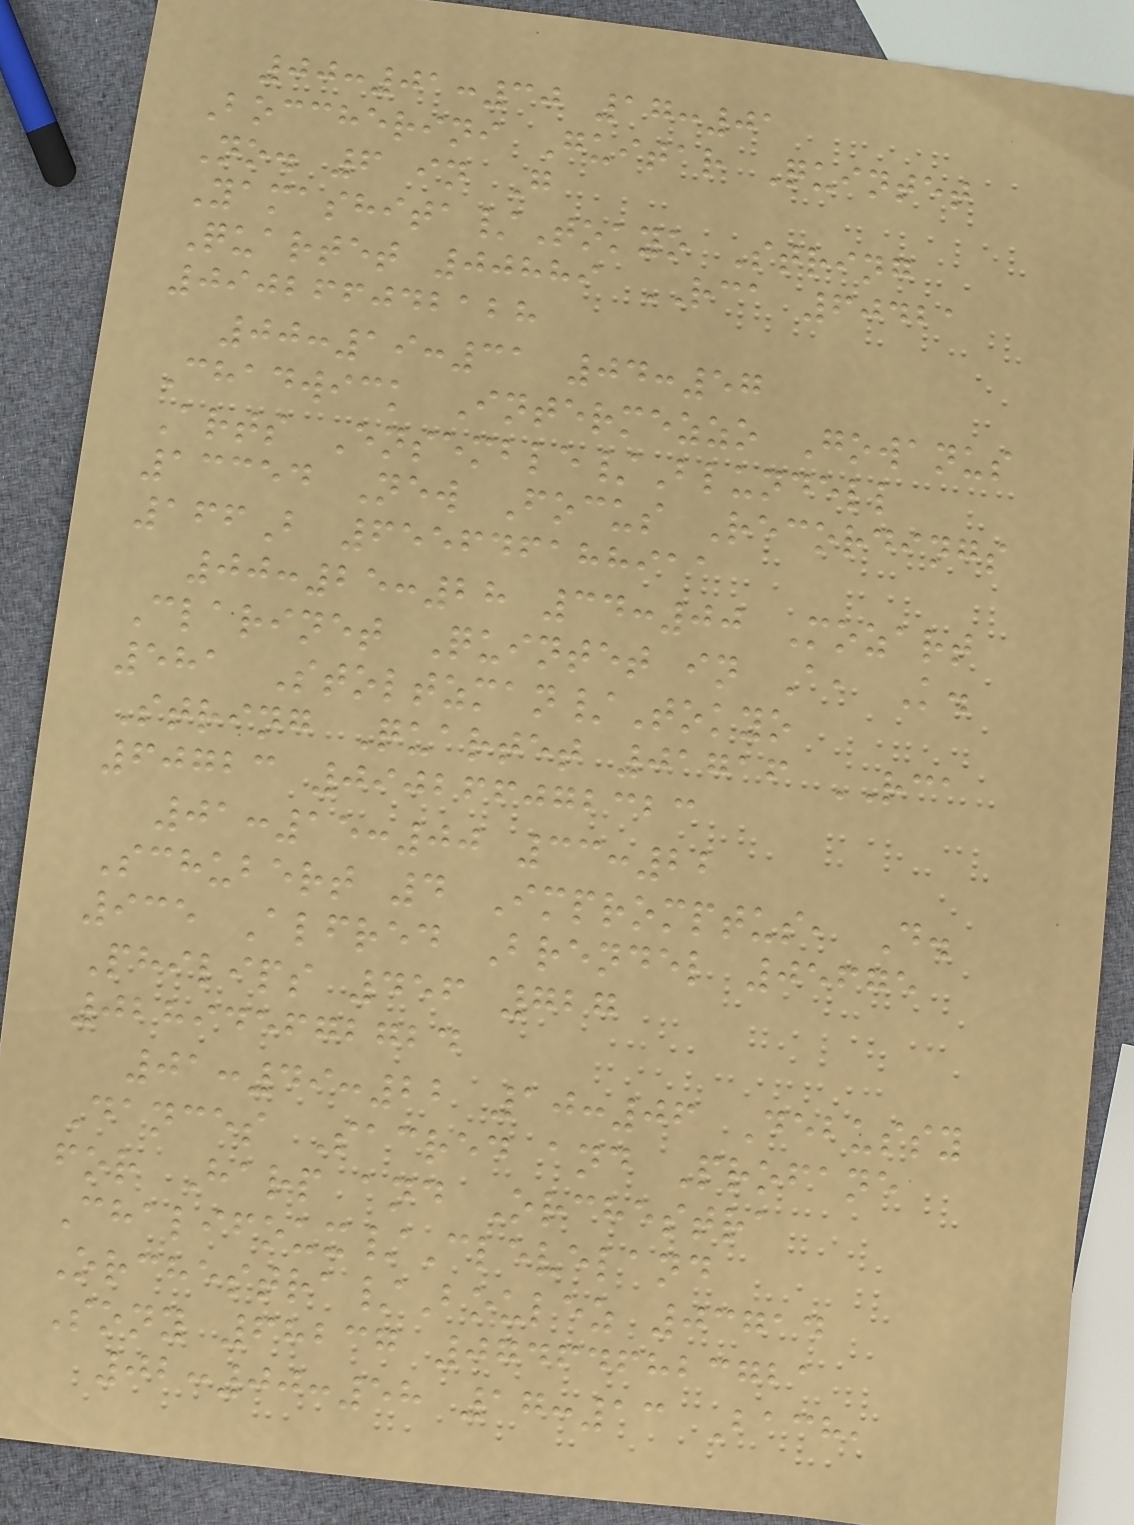00:01:30 17:01
Boccherini Guitar Quintet
No. 6 in G
Yamashita/Tokyo String
Quartet 00889 RCA 60421
090266042128
00:19:31 04:57
Chadwick Intermezzo Gowanus
Arts Ensemble/Blundell
13354 New Focus Recordings
166B 655646188911
00:25:28 34:00 Mozart
Clarinet Quintet in A, K.
581 Stoltzman/Tokyo
String Quartet 01716 RCA
60723 090266072323
01:15:00 33:22
Schubert 4 Impromptus, D.
935 Alfred Brendel 05675
Philips 456 727
028945672724
01:49:22 10:06 Debussy
Dances Sacred and Profane
for Harp and Orchestra
Chalifoux/Cleveland
Orchestra/Boulez 03714
Sony 68237 074646823721
02:00:58 17:13 Bach,
